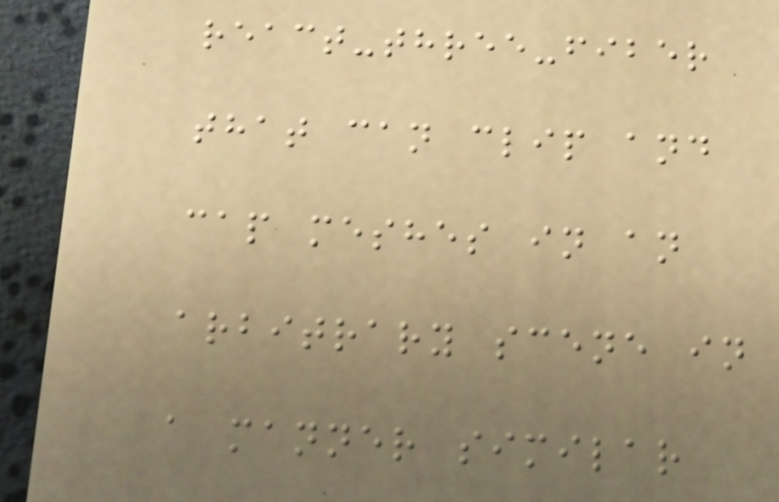react-three-fiber
that can clip and
cap meshes in an
arbitrary scene in
a manner similar
